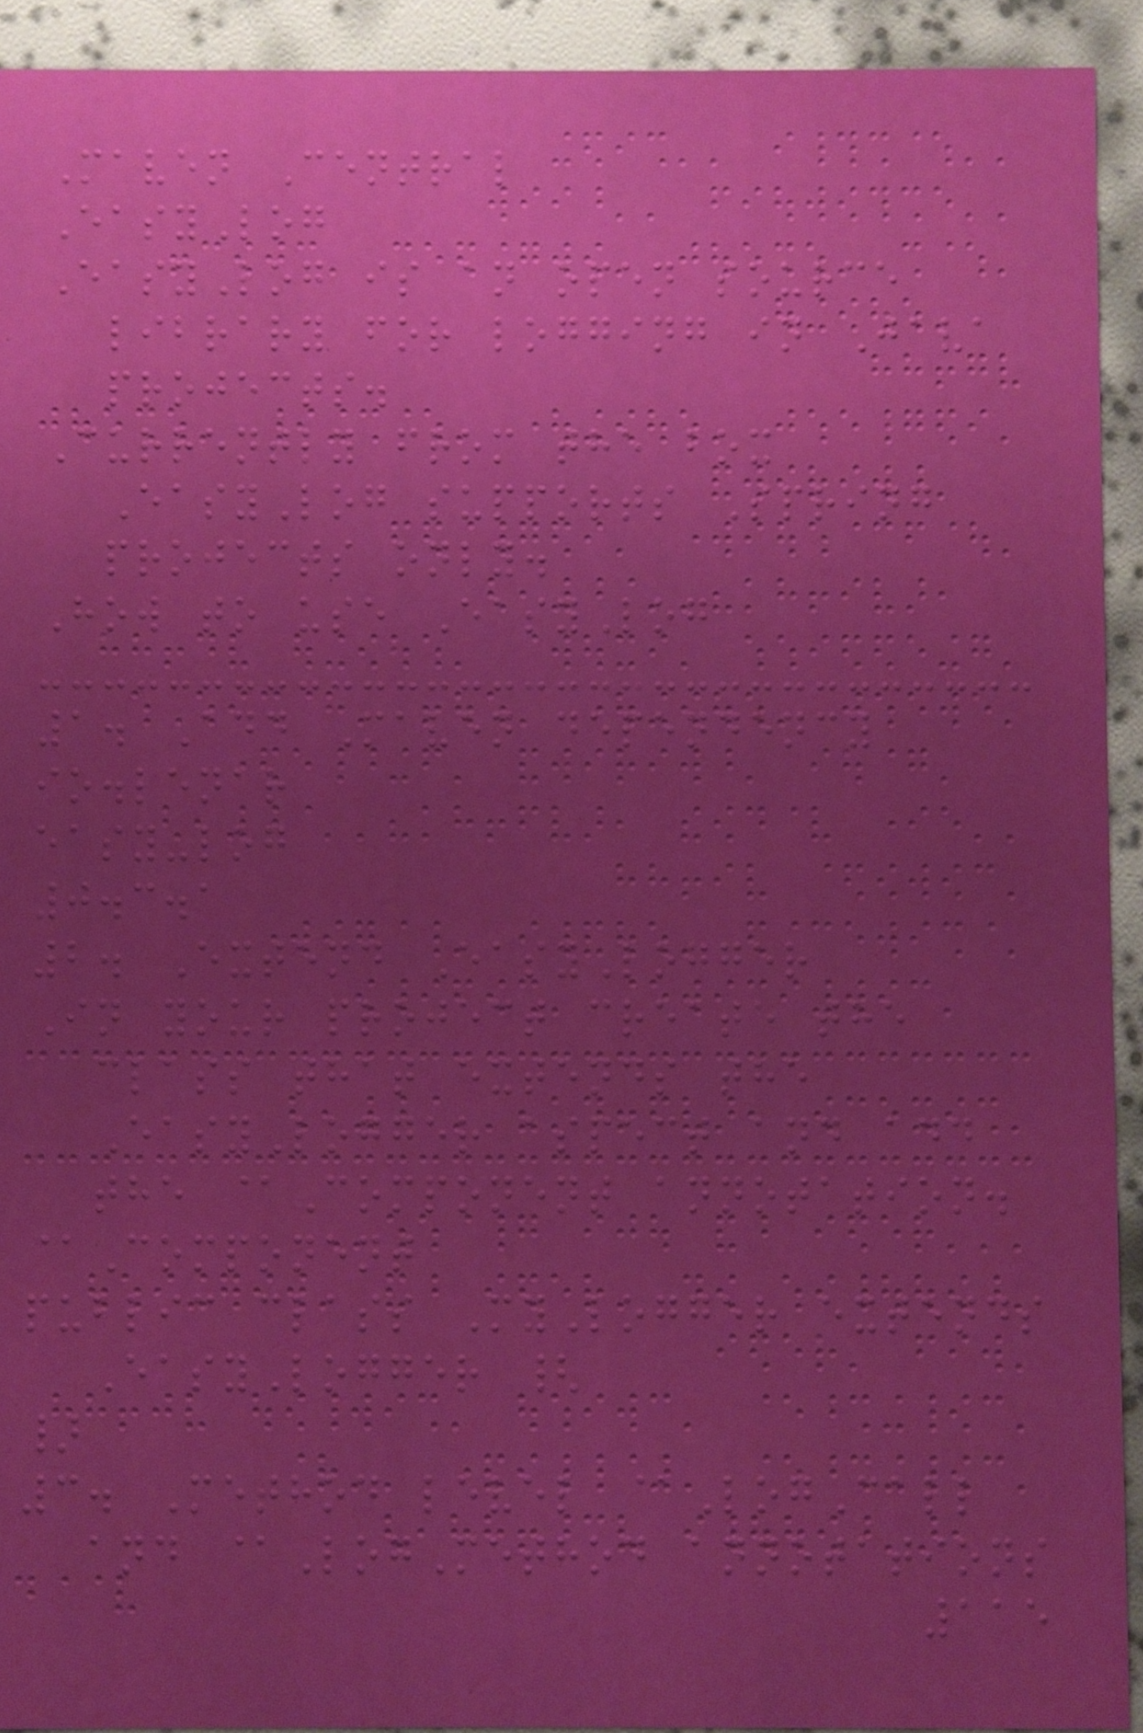Maven Central
EasyLog
EasyLog is an open source
library for logging in Java
projects.
Currently from the box
EasyLog supports Spring
projects only.
How to use EasyLog
1. Add Maven dependency
io.lenar
easy-log
0.3.1
2. Extend EasyLogger
In your project create the
class that extends the
EasyLogger aspect and add
the @Component annotation.
@Component
public class MyLogger extends
EasyLogger {
}
3. Method level @LogCall
and @LogMethod annotations
115
